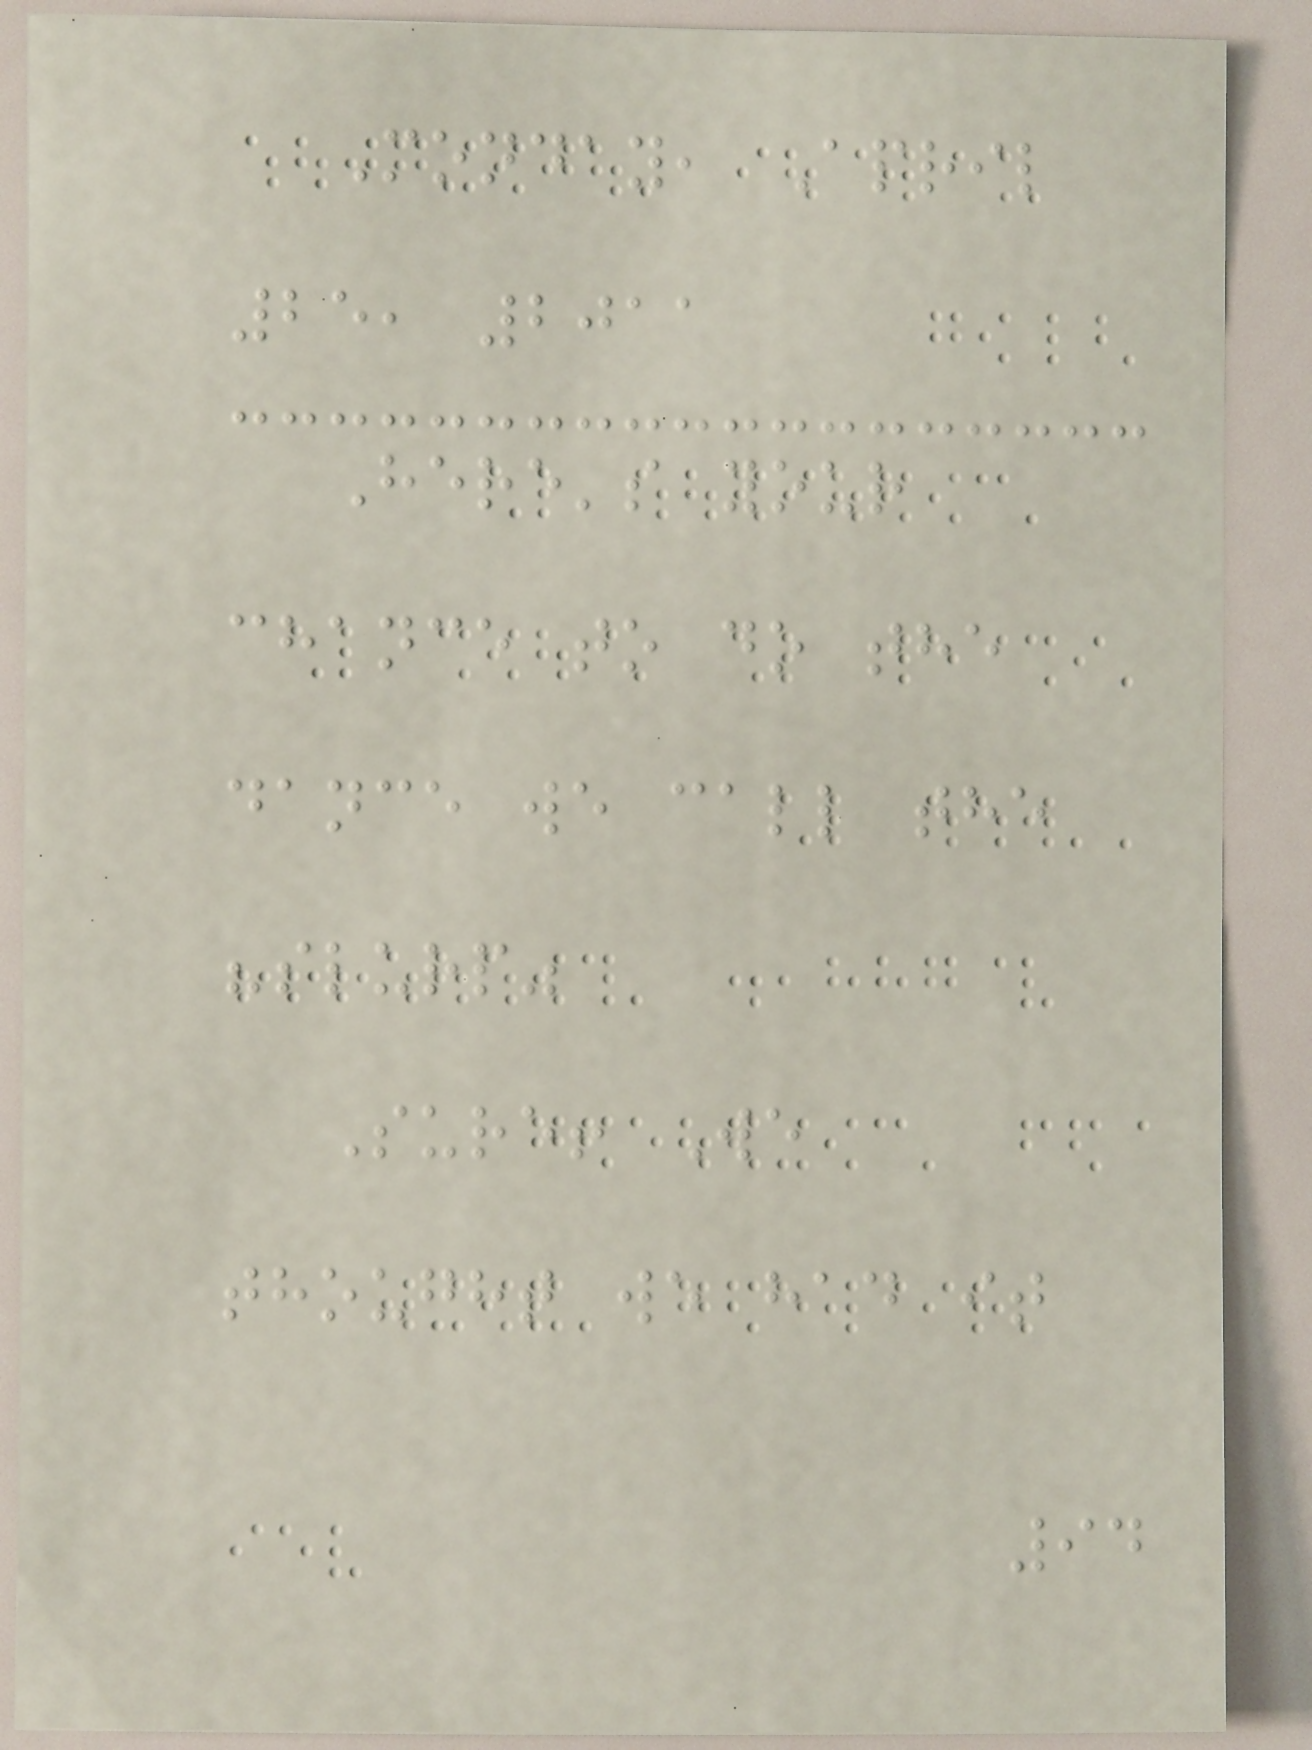Monday, April
25, 2011
Here's your
chance to do the
dance we call the
"slurp"
Sure! We
thought we had it
94
